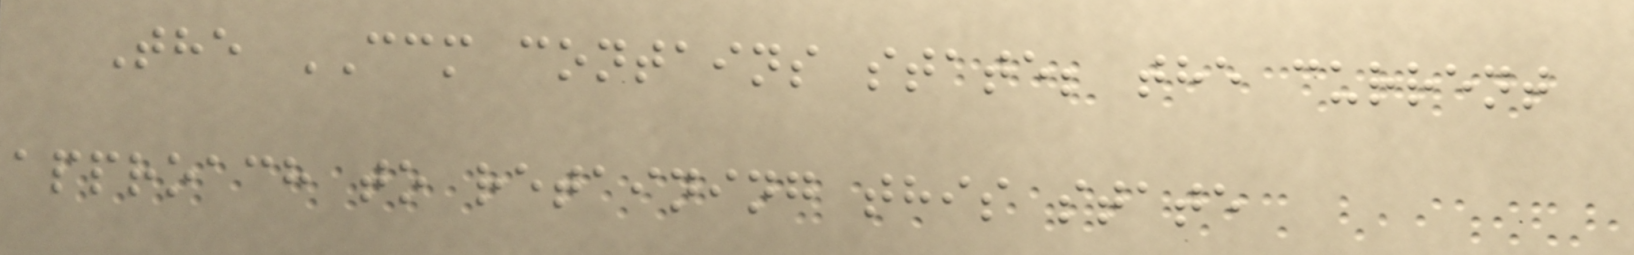The CCM contains state; the current
approach to retaining this state
